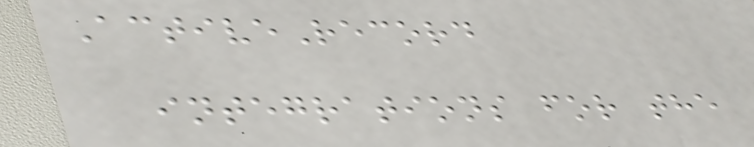ActiveRecord
integrations for the
